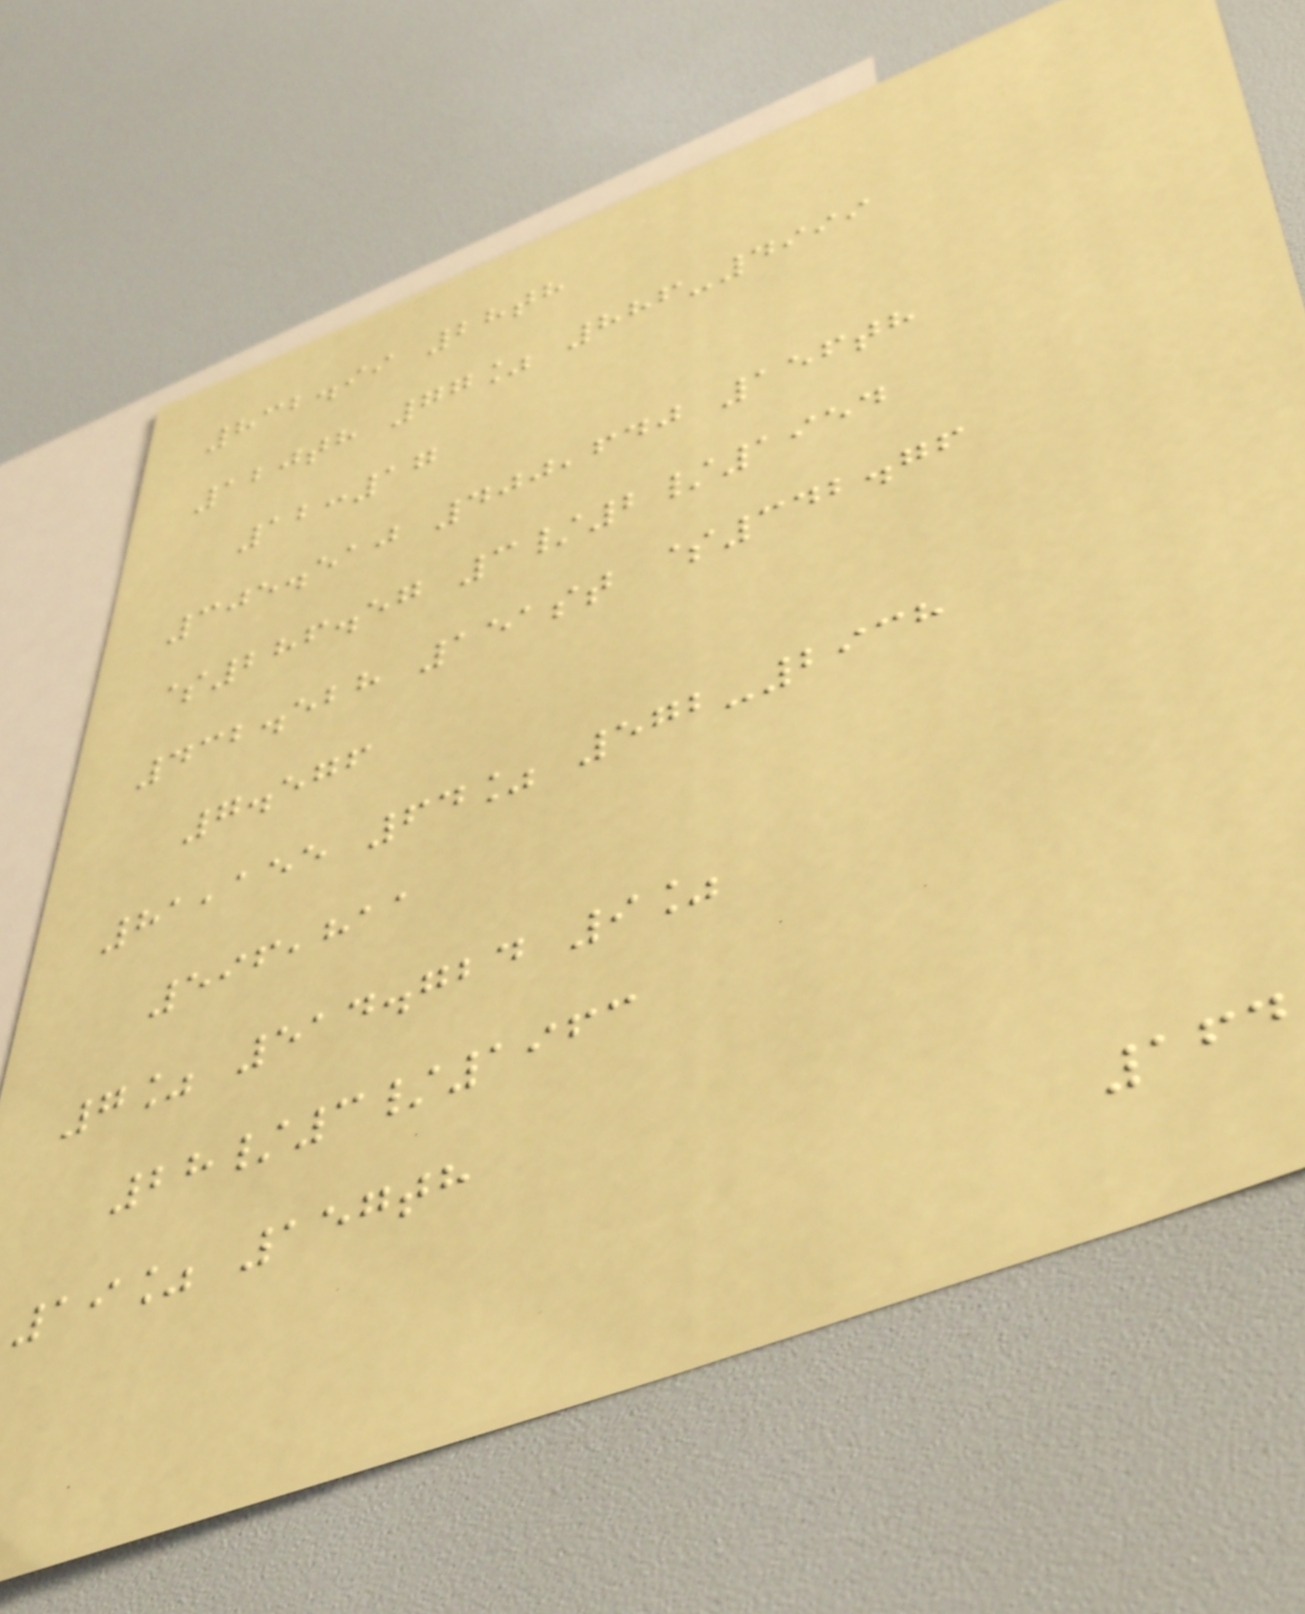832.99 28th
120th 77% 886-4999
12:17
305.510 400,640 156th
$286.57 3/2/1954
432.528 151st $342.76
7.576
81,155 64% 572-2938
596,811
7% 514.724 9%
28/3/1963
19% 157th
164
